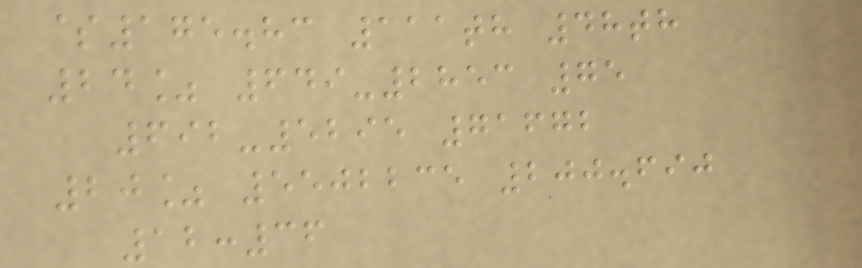$175.83 111th 48th
24% 649-2853 75
692-5295 71672
20% 5502235 200.690
12:36
